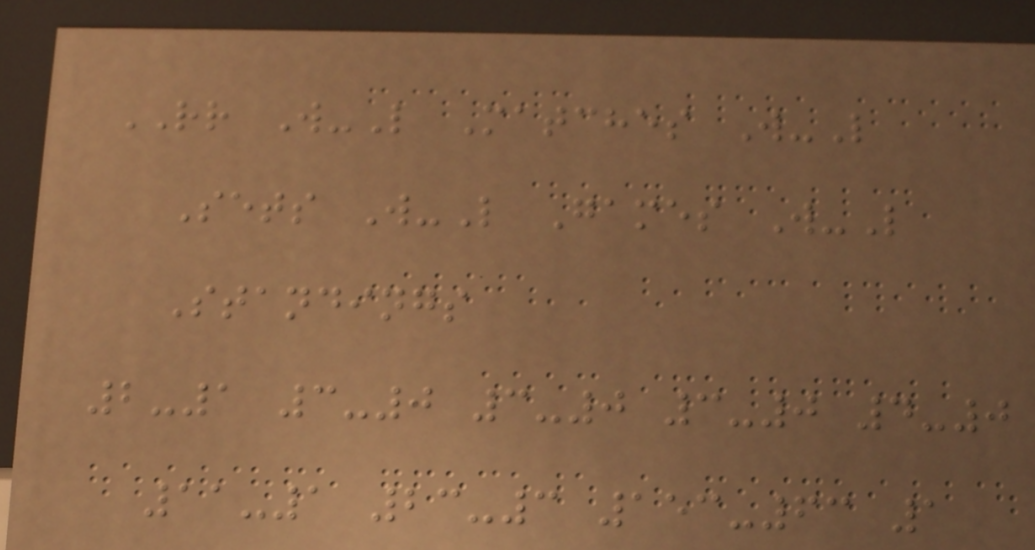RR W-L Matches W-L
Sets W-L Games W-L
Standings
2-1 3-0 3-0 3-0 4-0
11-1 23-3 153-63 1
